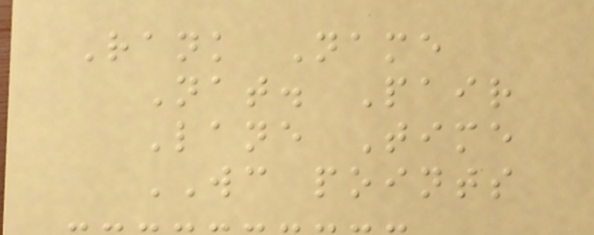Rank Name
Nat. Pair
Lane Time
WC points
